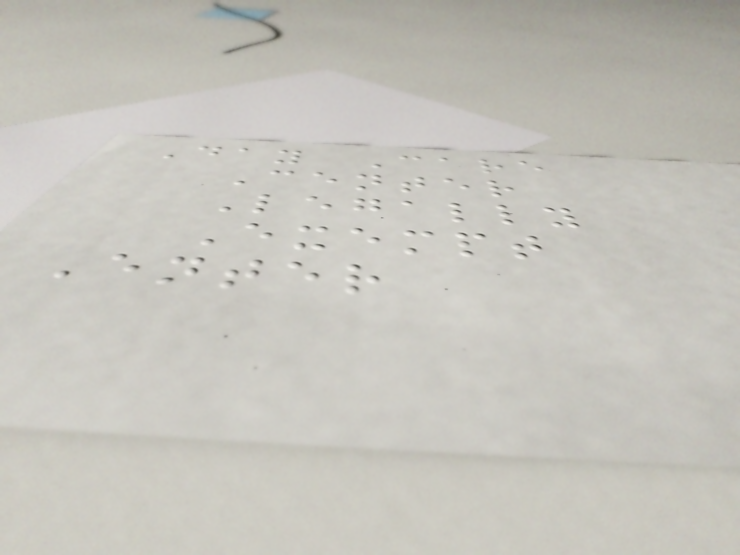Day Care
Center
Legally
Exempt
Enter
